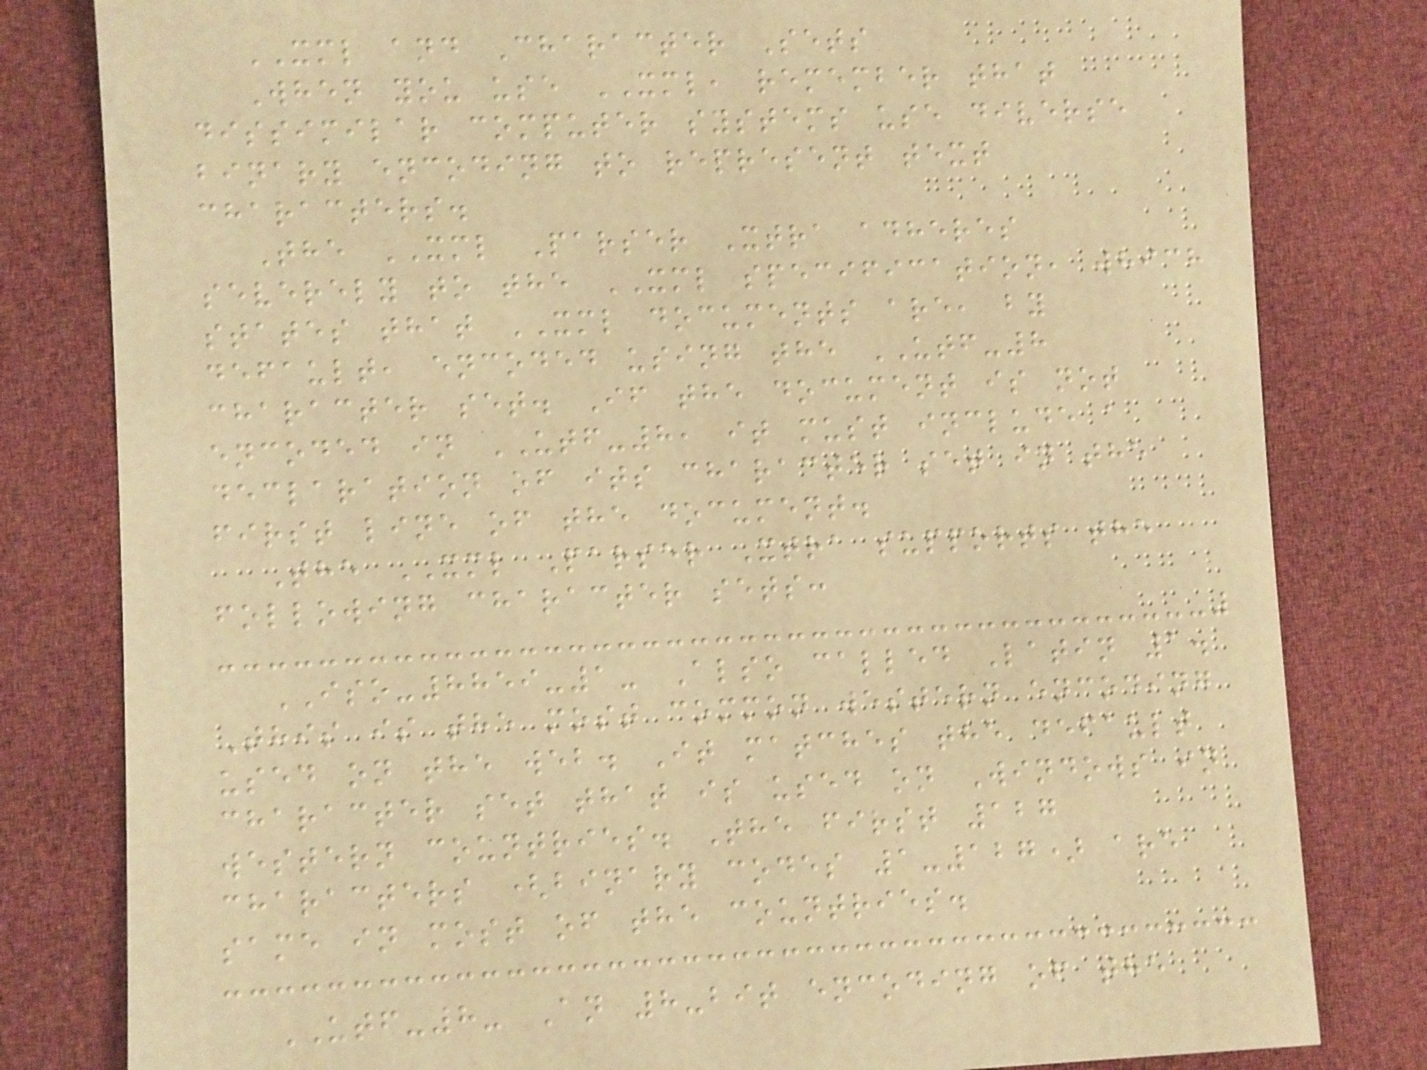XML and Character Sets
When you use XML, remember that
dissimilar computer systems use diverse
binary encoding to represent text
characters.
The XML Parser Xtra adheres
severely to the XML specification, which
states that XML documents are, by
default, encoded using the UTF-8
character set. If the document is not
encoded in UTF-8, it must include a
declaration of its character set in the
first line of the document.
The XML Parser Xtra supports the
following character sets:
ISO-8859-1- Also called Latin 1.
This is the most common western encoding
used on the web. It matches the default
character set that is used on Windows in
western countries. The first 127
characters (binary codes 1-127) are
same in most of the countries.
UTF-8- An 8-bit encoding of the
